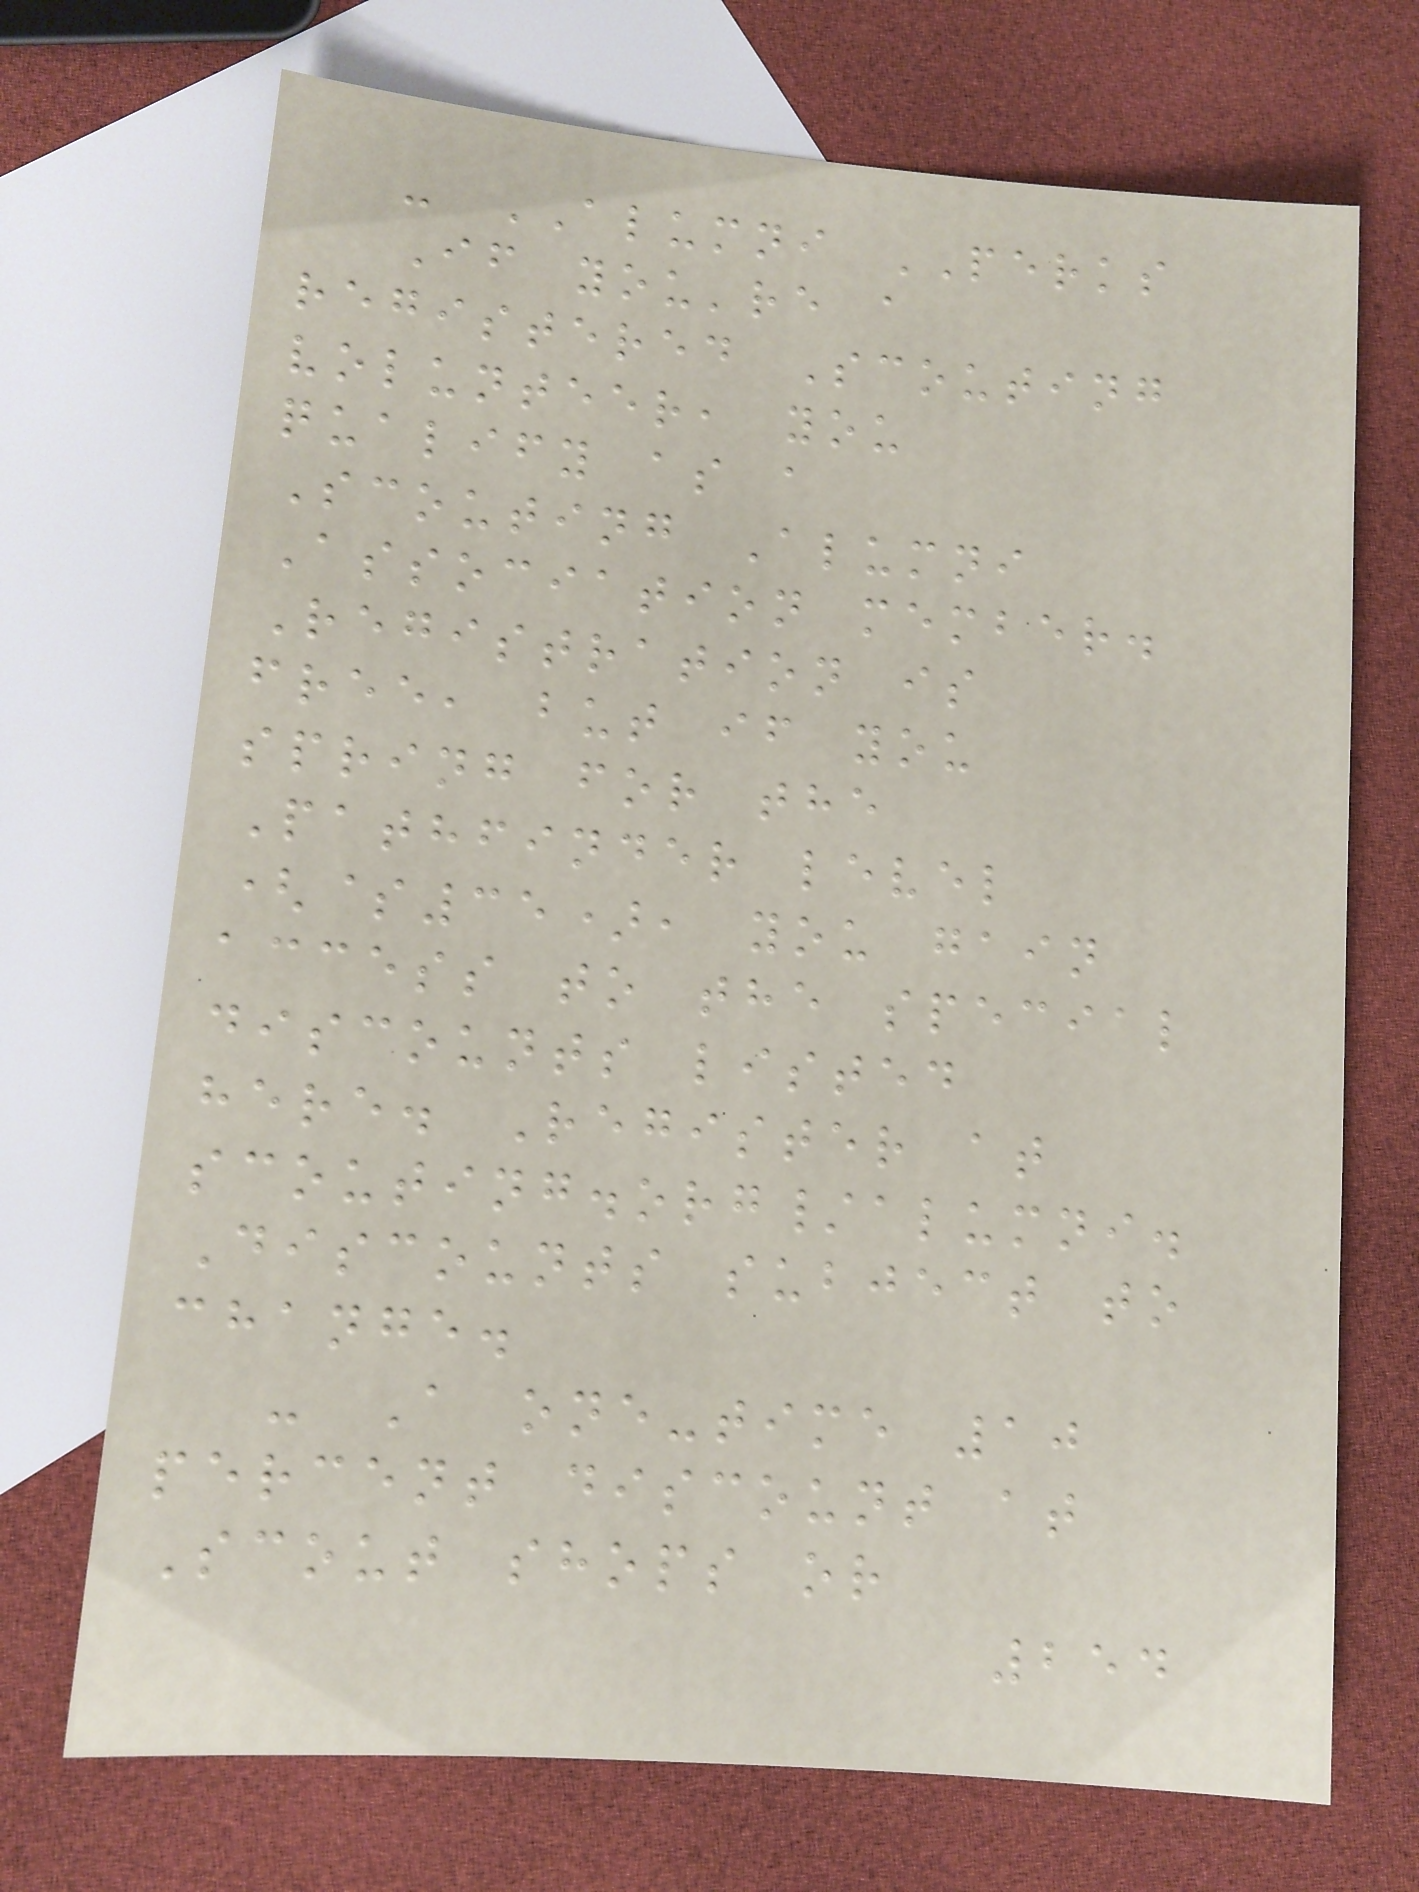- ALUMNI PERKS
If you're a
registered Scouting
volunteer, you
qualify as a
Scouting Alumni
Association member.
Registration is
free, but if you
spring for the
Pathfinder level
($35), you gain
access to the special
discounts listed
here. Register at
scouting.org/alumni.
Discounts subject to
change.
- A one-time 10
percent discount at
Scout shops or
254
